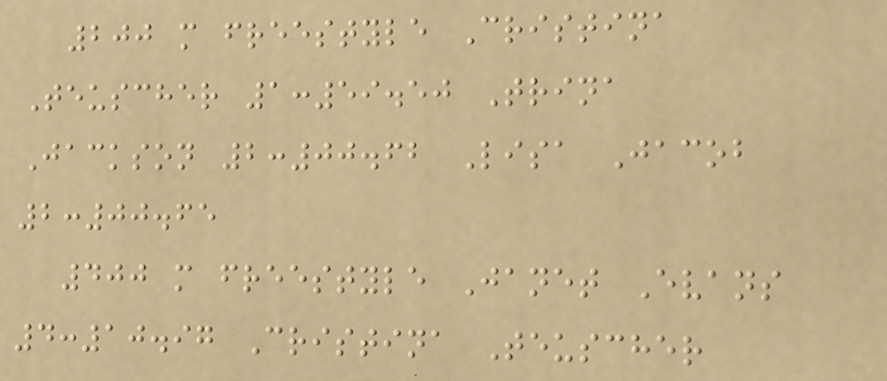200 m freestyle Cristina
Teuscher 1:59.50 Trina
Jackson 2:00.62 Lisa Jacob
2:00.65
400 m freestyle Janet Evans
4:10.97 Cristina Teuscher
